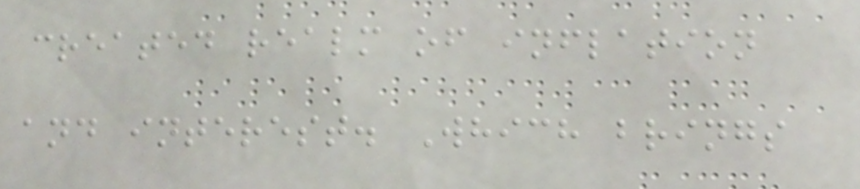created realm of inflation
and interest. Which brings
